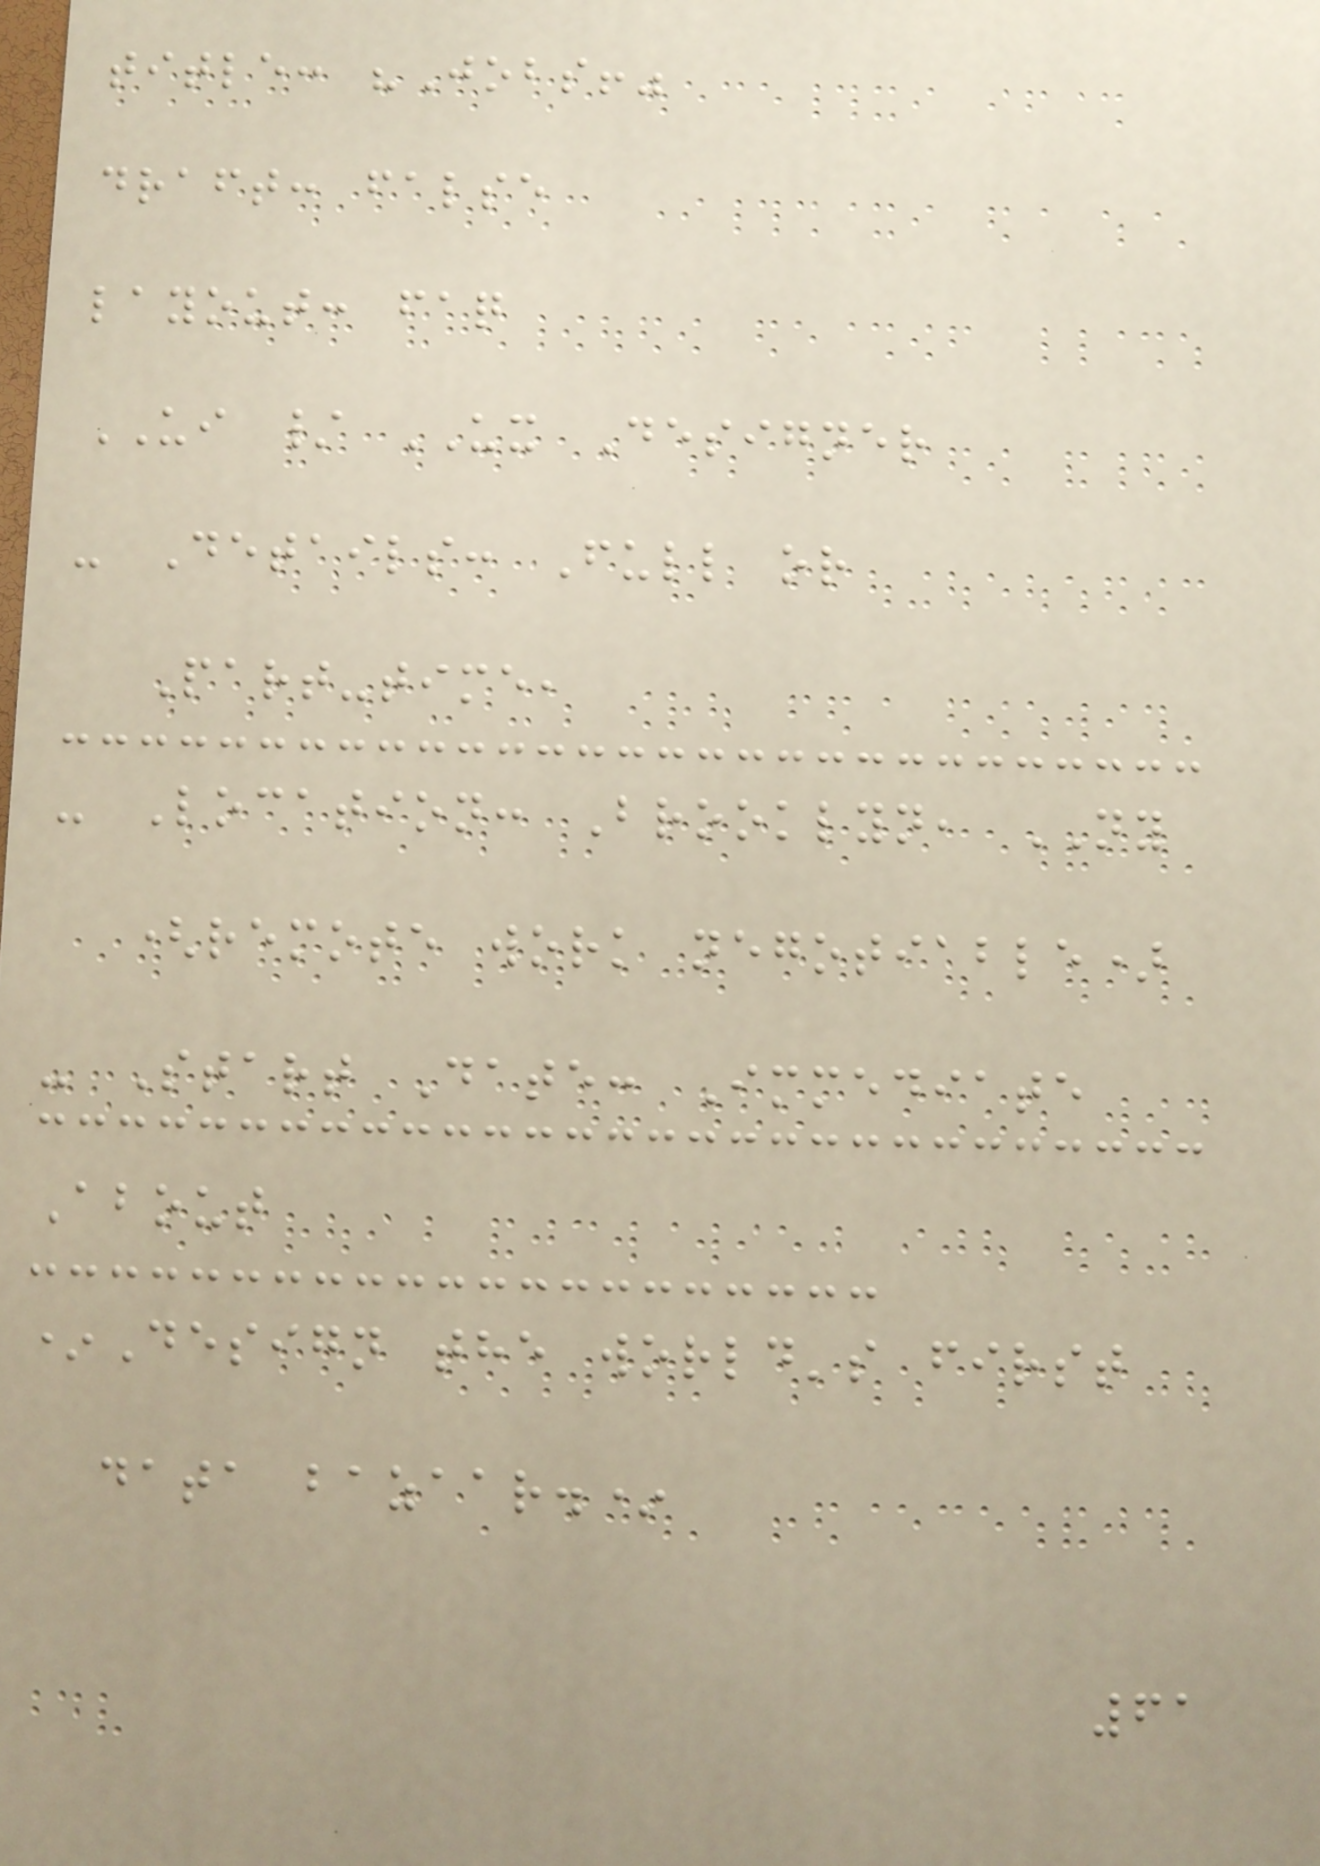title: "Jobs!"
draft: false
layout: faq
UI / UX Designer
- Details: Full or
Part-time,
- Location: Brooklyn, NY
(remote work negotiable)
- Start Date: Immediate
About
*Design the world's first
data bazaar.*
61
